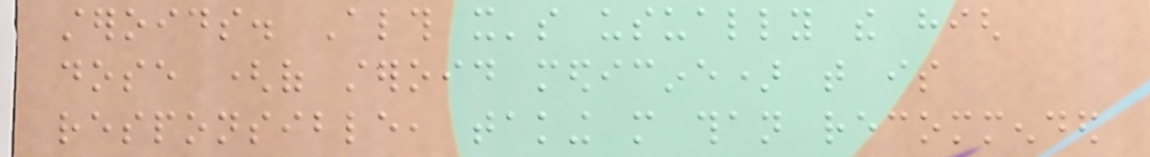steroids. Although it's usually the high
dose (of steroid medicine) that is
responsible, taking more than recommended
